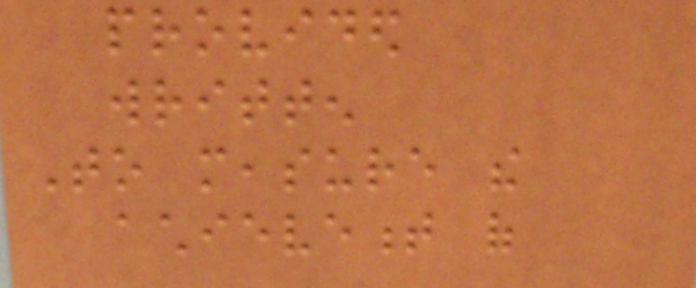provided
written
To measure the
achievement of
